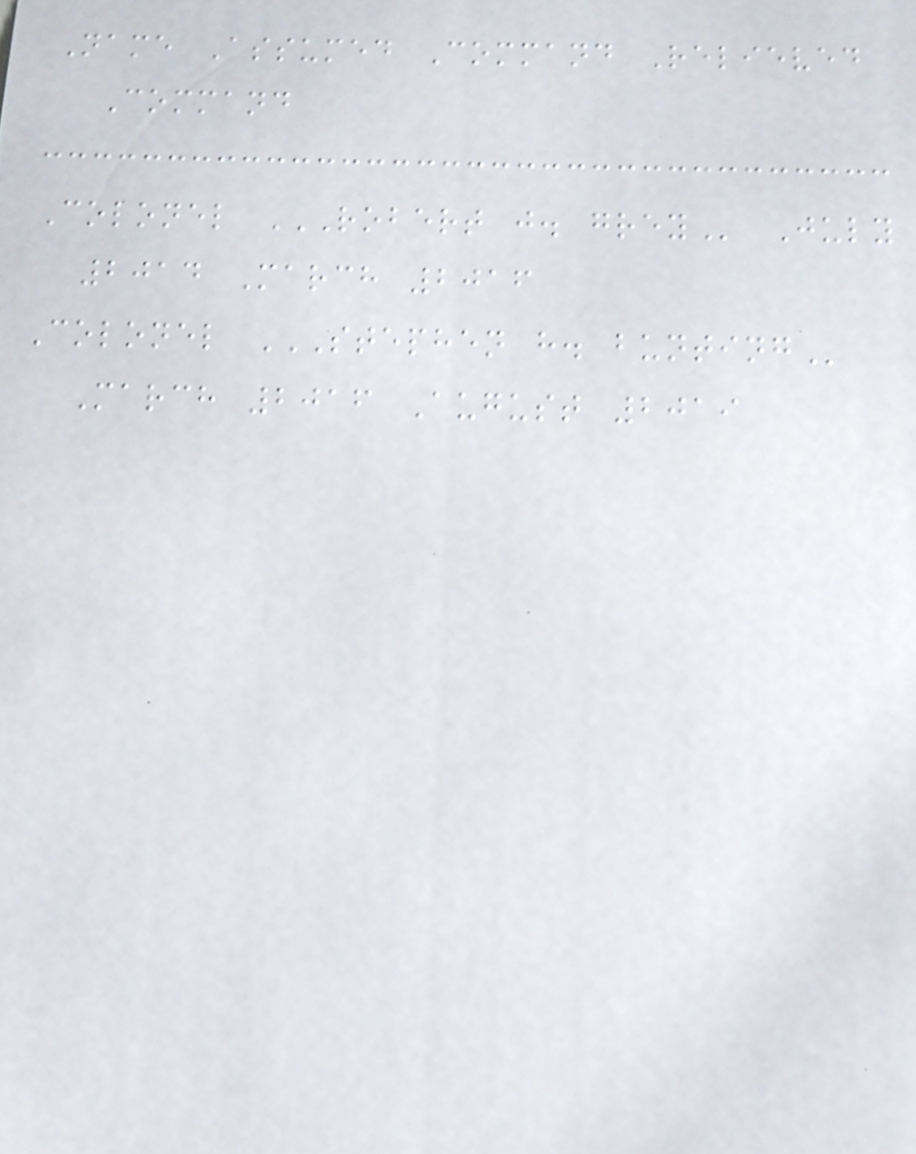Name Assumed Command Relieved
Command
Colonel ROBERT J. GREY July
2014 March 2016
Colonel STEPHEN H. BUNTING
March 2016 August 2019
